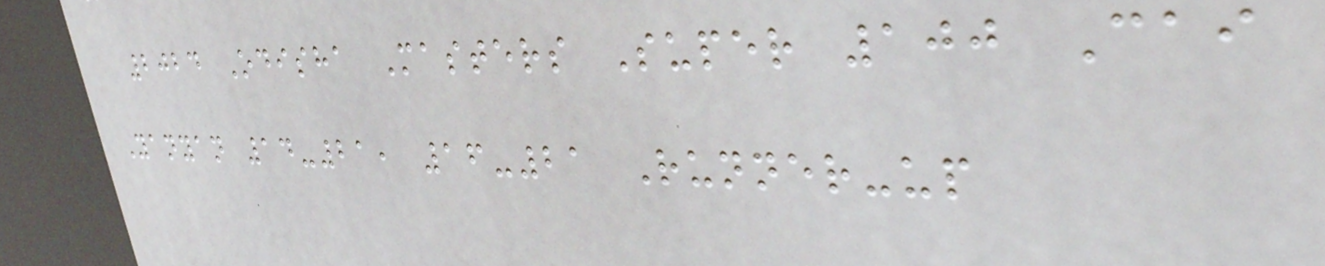2024 Odisha Masters Super 100 Cai
Yanyan 14-21, 16-21 Runner-up
